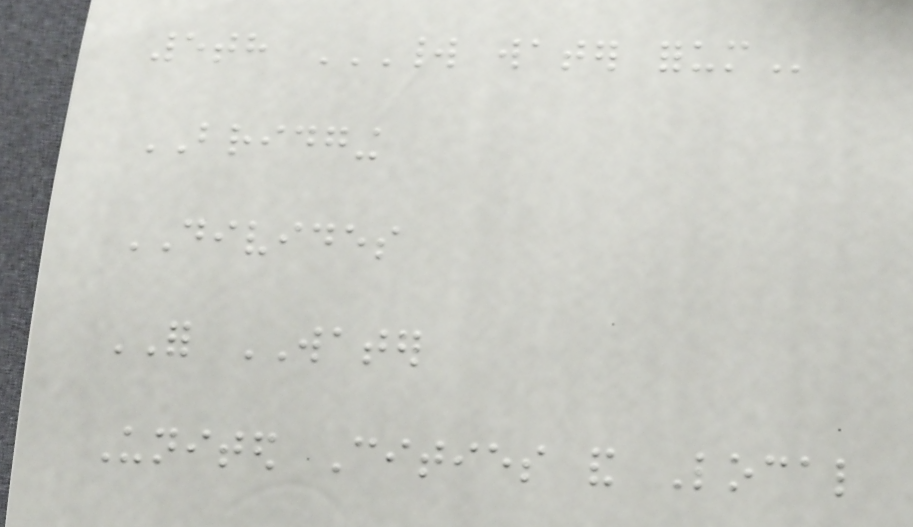5th WORLD WATER FORUM
BRIDGING
DIVIDES
FOR WATER
United Cities and Local
